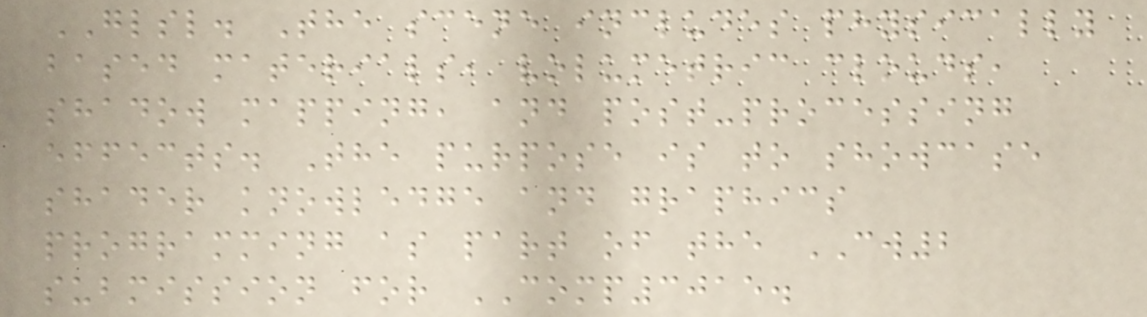GLSL. The scene includes physically
based materials, volumetric clouds,
shadow mapping, and post-processing
effects. The purpose is to showcase
shader knowledge and graphics
programming as part of the CW2
submission for COMP3015.
